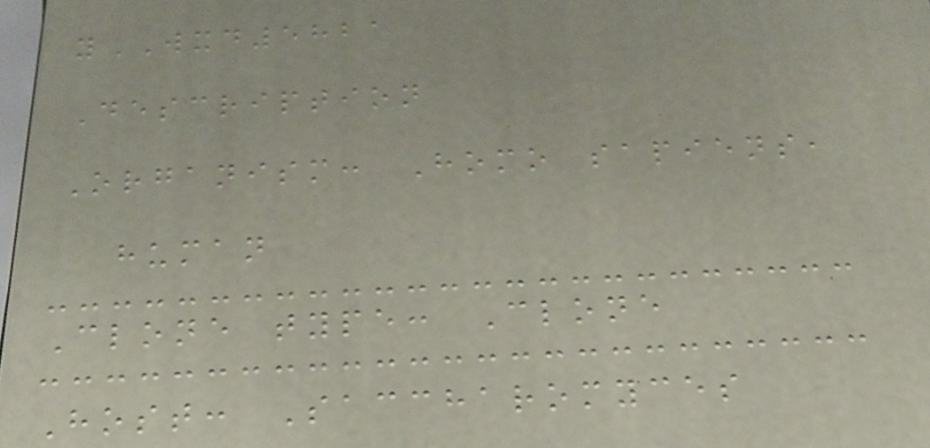yWXD5821
Description
Organism: Homo sapiens,
human
Clone type: Clone
Host: Saccharomyces
